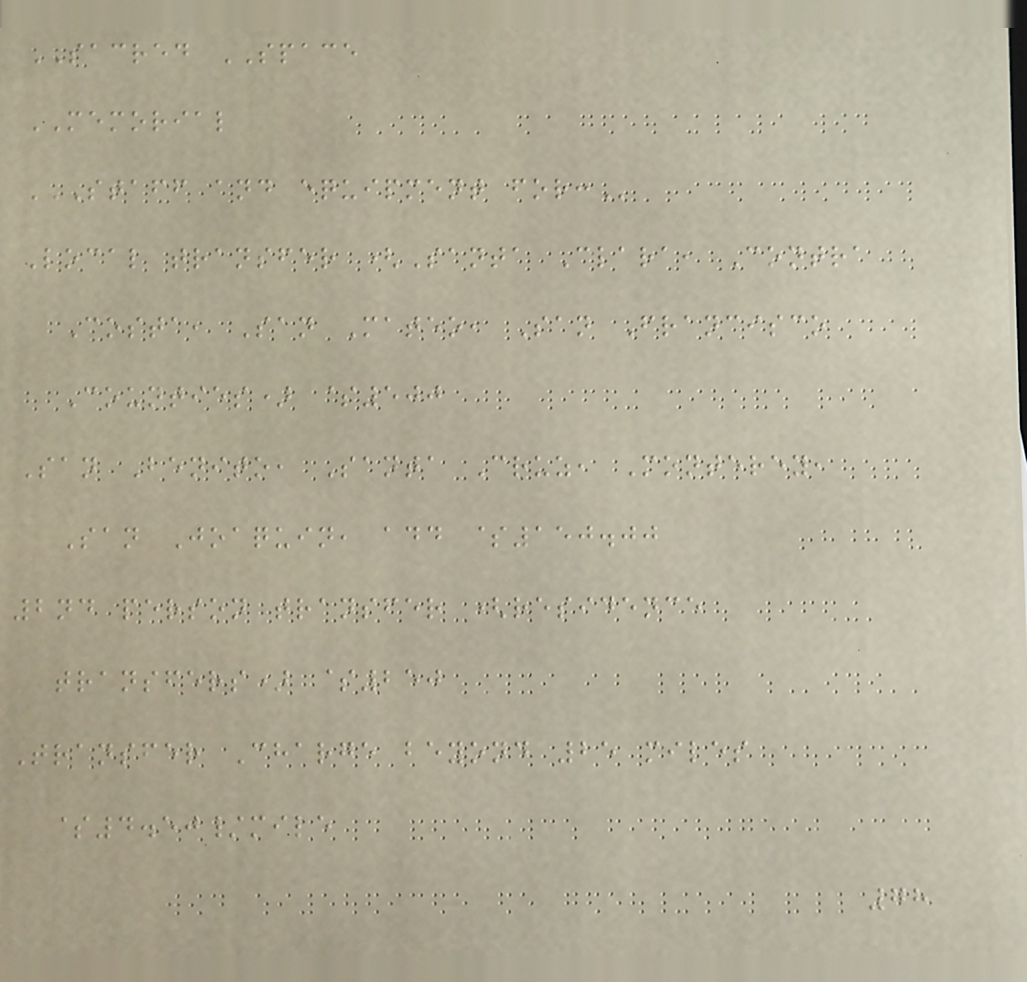SACRED SPACE
MEMORIAL
STAFF AND EQUIPMENT FOR:
Local transfer (Santa Clara, Contra
Costa, San Mateo, San Francisco
Counties) $500
San Benito, Santa Cruz, Monterey,
San Joaquin, add $150.00
2nd person transfer (residence
transfers) $250
Transfer Charge beyond 25 miles
$4.50/mile
78
